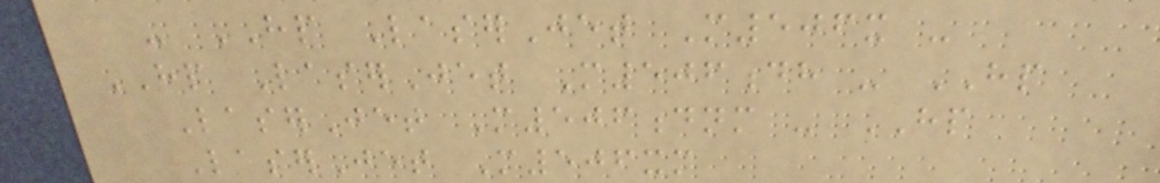- HP LaserJet M506x -
HP LaserJet M506dh - HP
LaserJet M506dnm - HP
LaserJet M506xm
